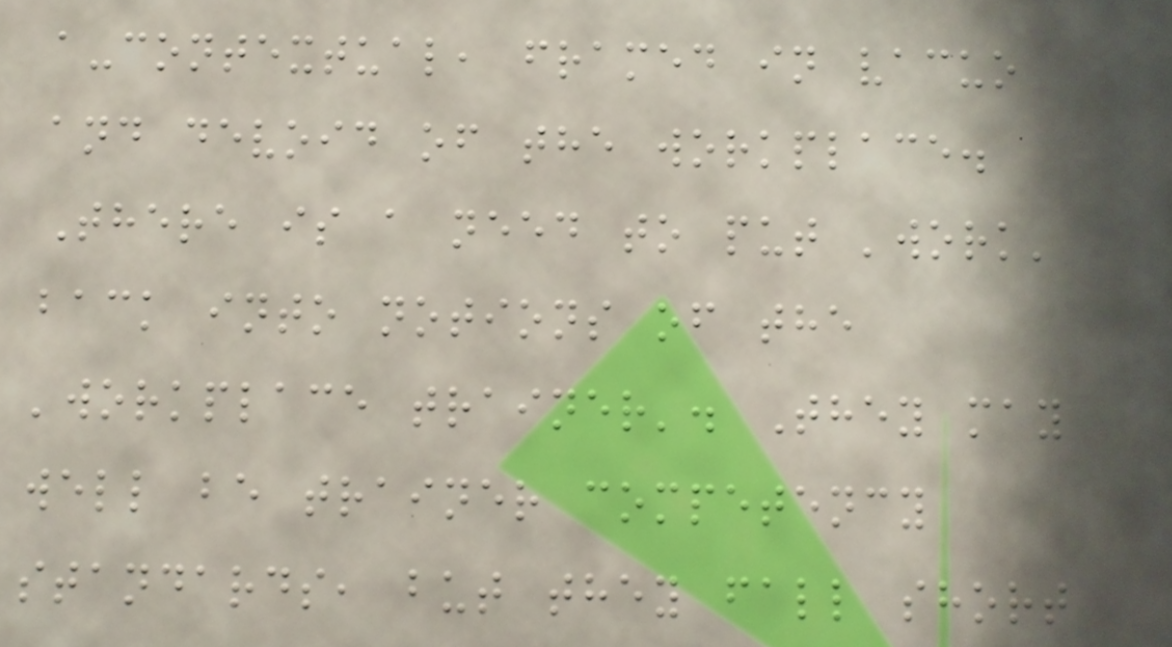a-contextual, framed in vacuo
and devoid of the workplace.
There is a need to put 'work'
back into notions of the
'workplace trainer'. They may
well be trainer competency
standards, but they fall short
